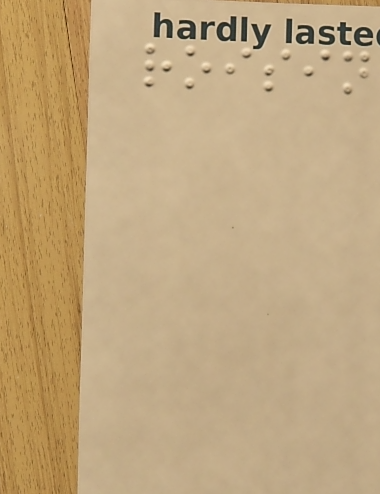roisin
